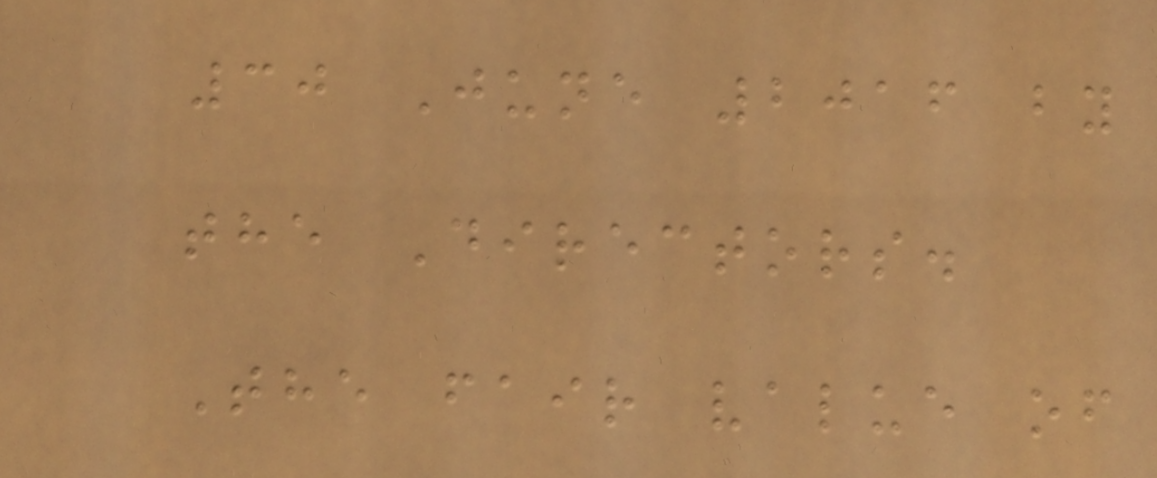30 June 2016 by
the Directors.
The fair value of
